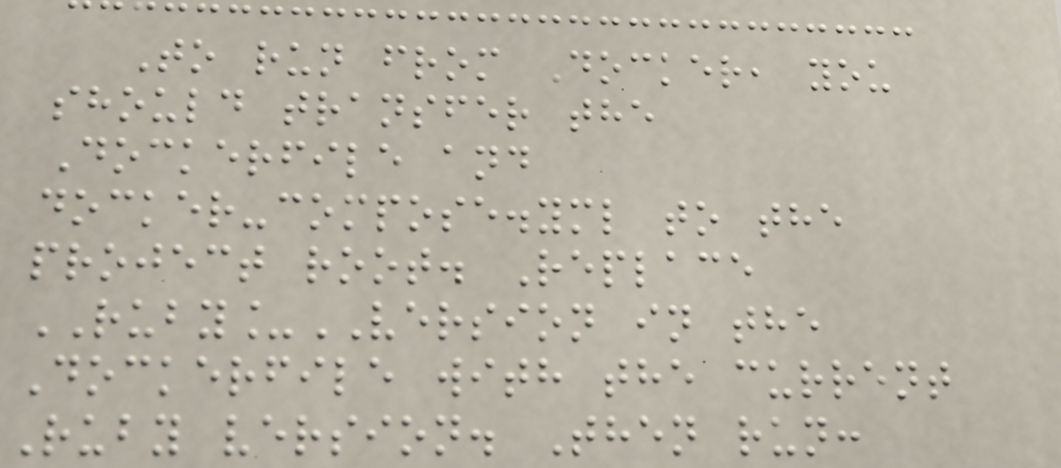To run from Docker, you
should transfer the
Dockerfile and
docker-compose.yml to the
project root. Replace
RUBY_VERSION in the
Dockerfile with the current
Ruby version. Then run:
